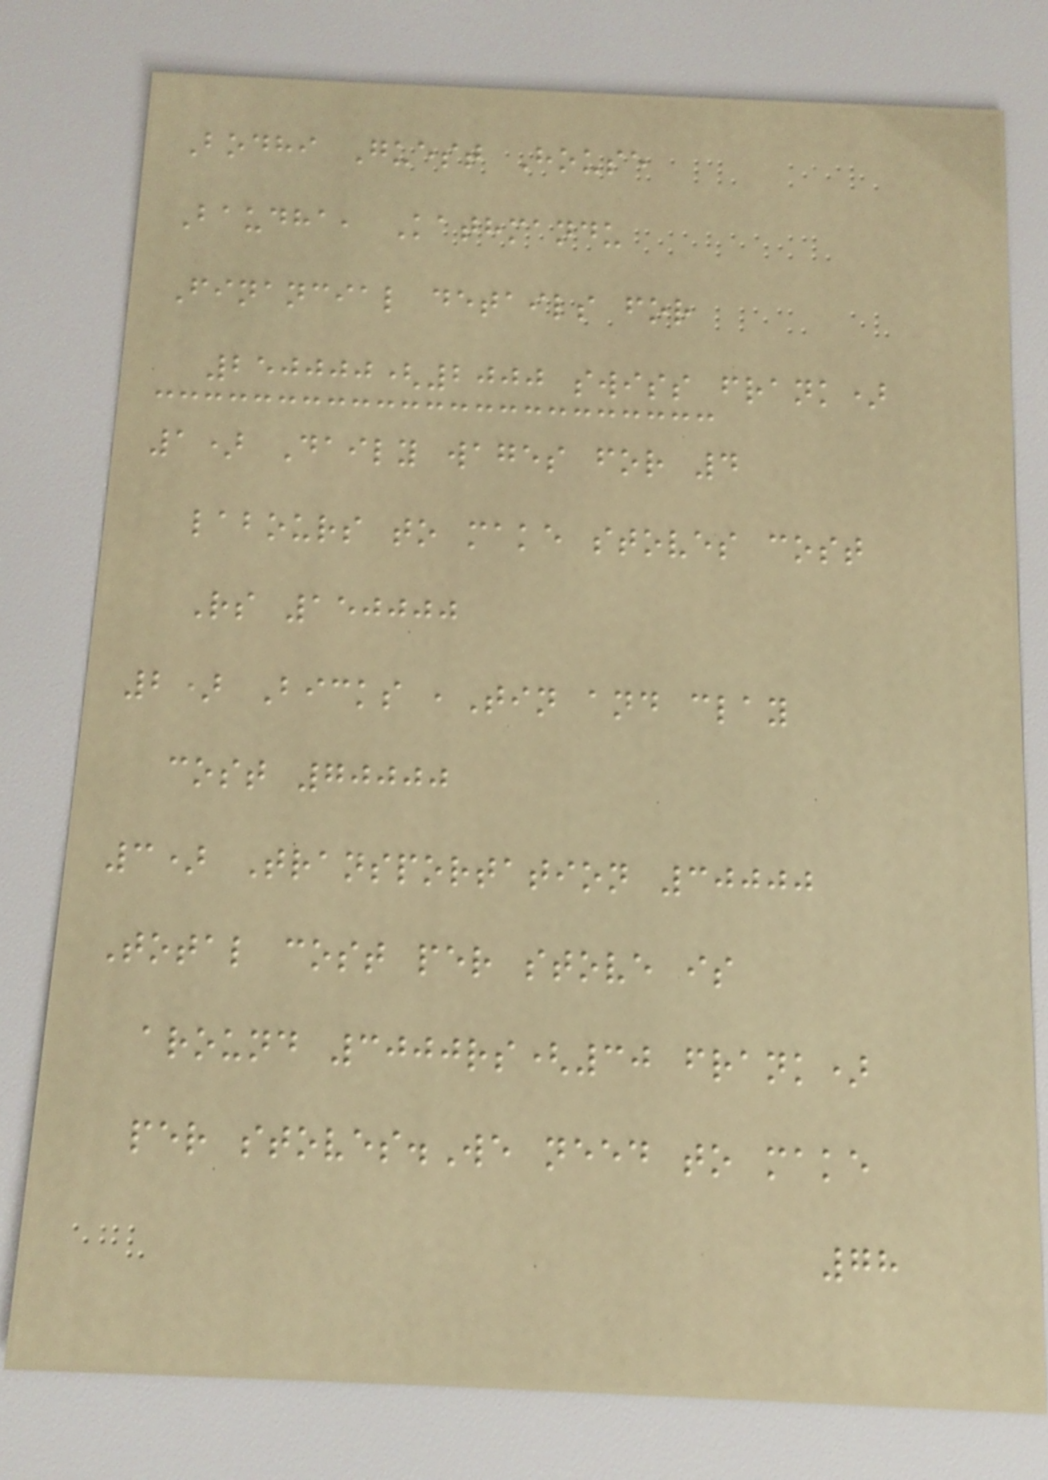Bodhi Guest House
Baudha, Kathmandu
Financial details for
250000(2000 swiss frank)
1) Daily wages for 4
labours to make stoves cost
Rs 150000
2) Bicks ,Tin and clay
cost 70000
3) Transportation 30000
Total cost per stove is
around 3000rs(30 frank)
per stoves.We need to make
78
